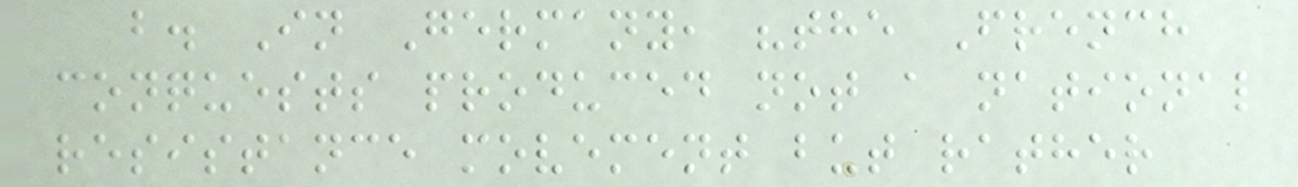b. In Germany, "the French
conquests produced not a national
resistance movement but rather
